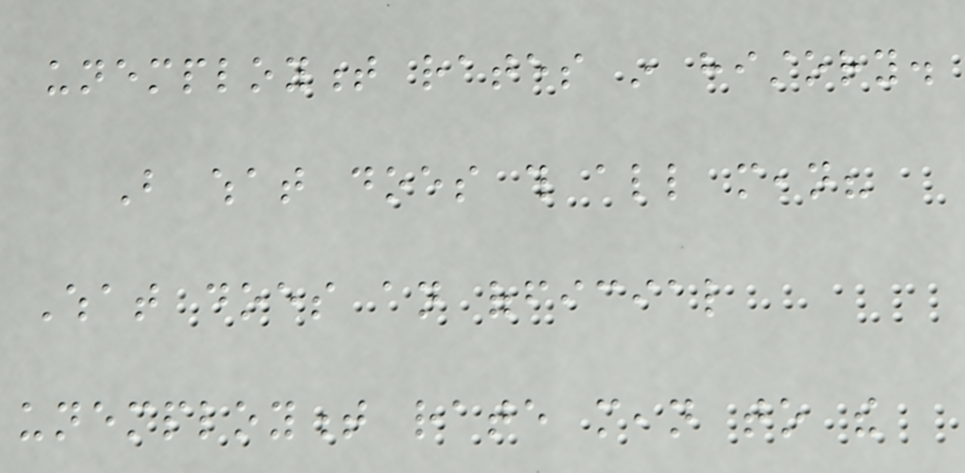unemployment rates in history.
But what does this all mean?
What does an official
unemployment rate mean to the
